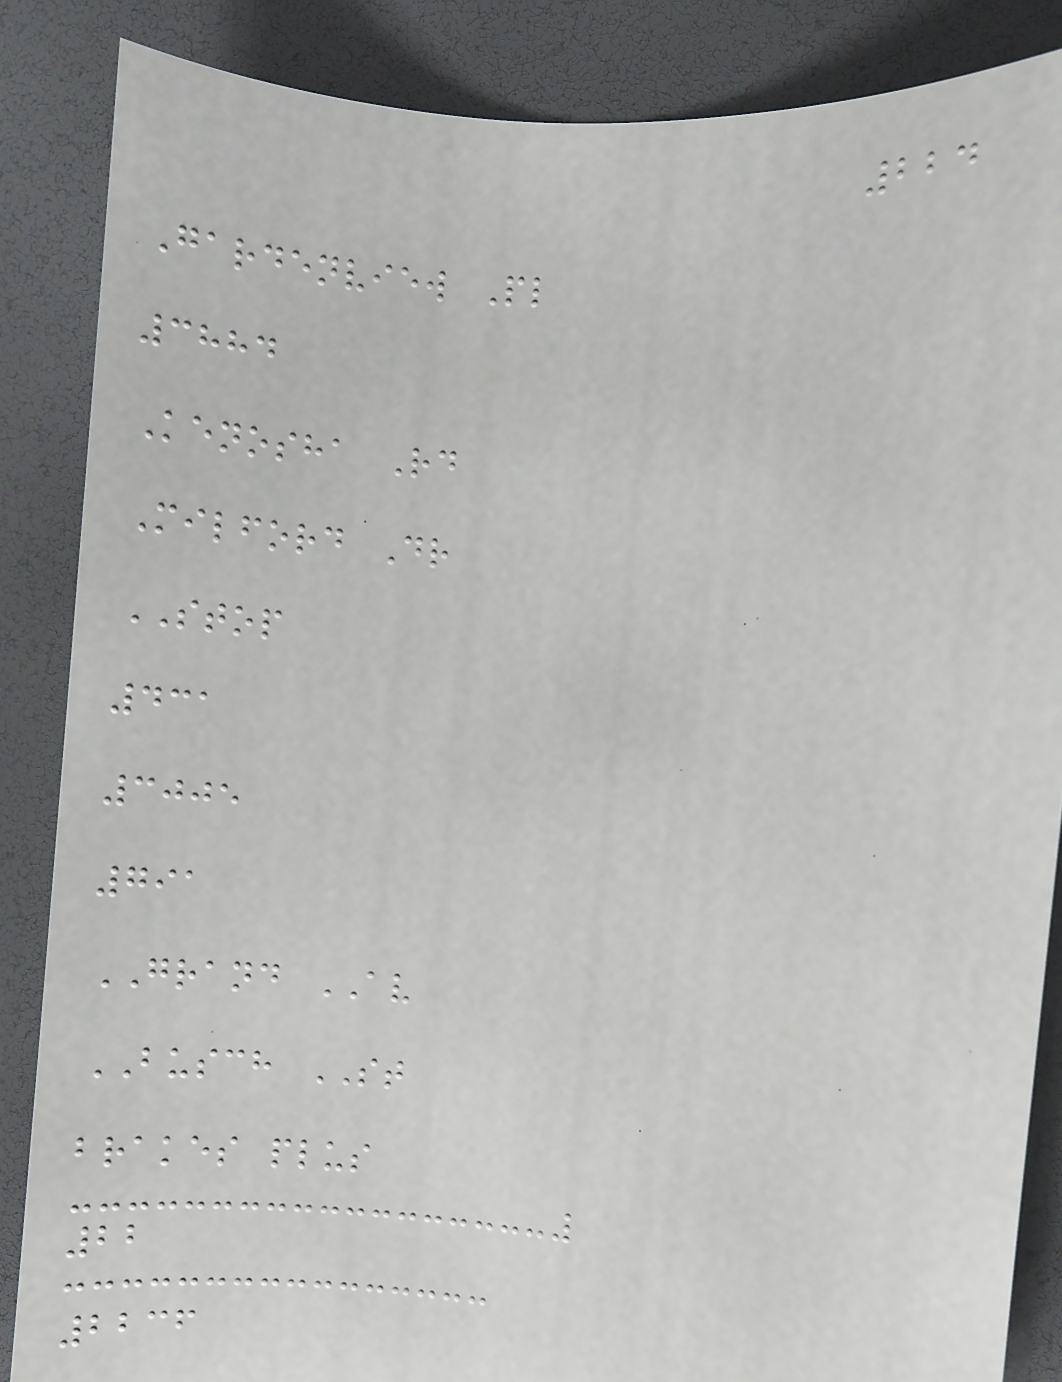224
Gardenview Pl
3884
Kenosha Rd
Milford Dr
STOP
431
3005
791
GRAND AV
BUSCH ST
brakes plus
22
2236
